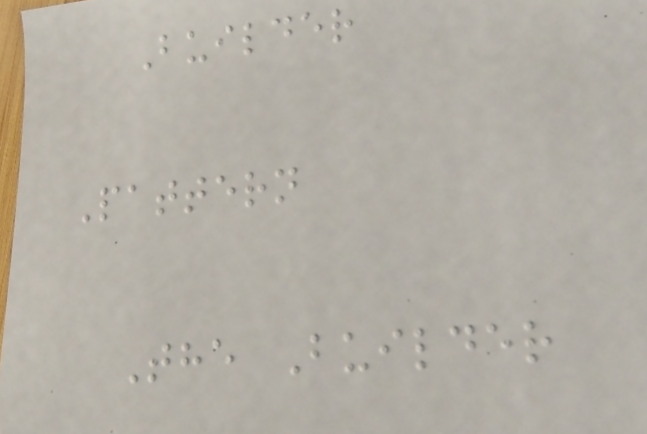Builder
Pattern
The Builder
